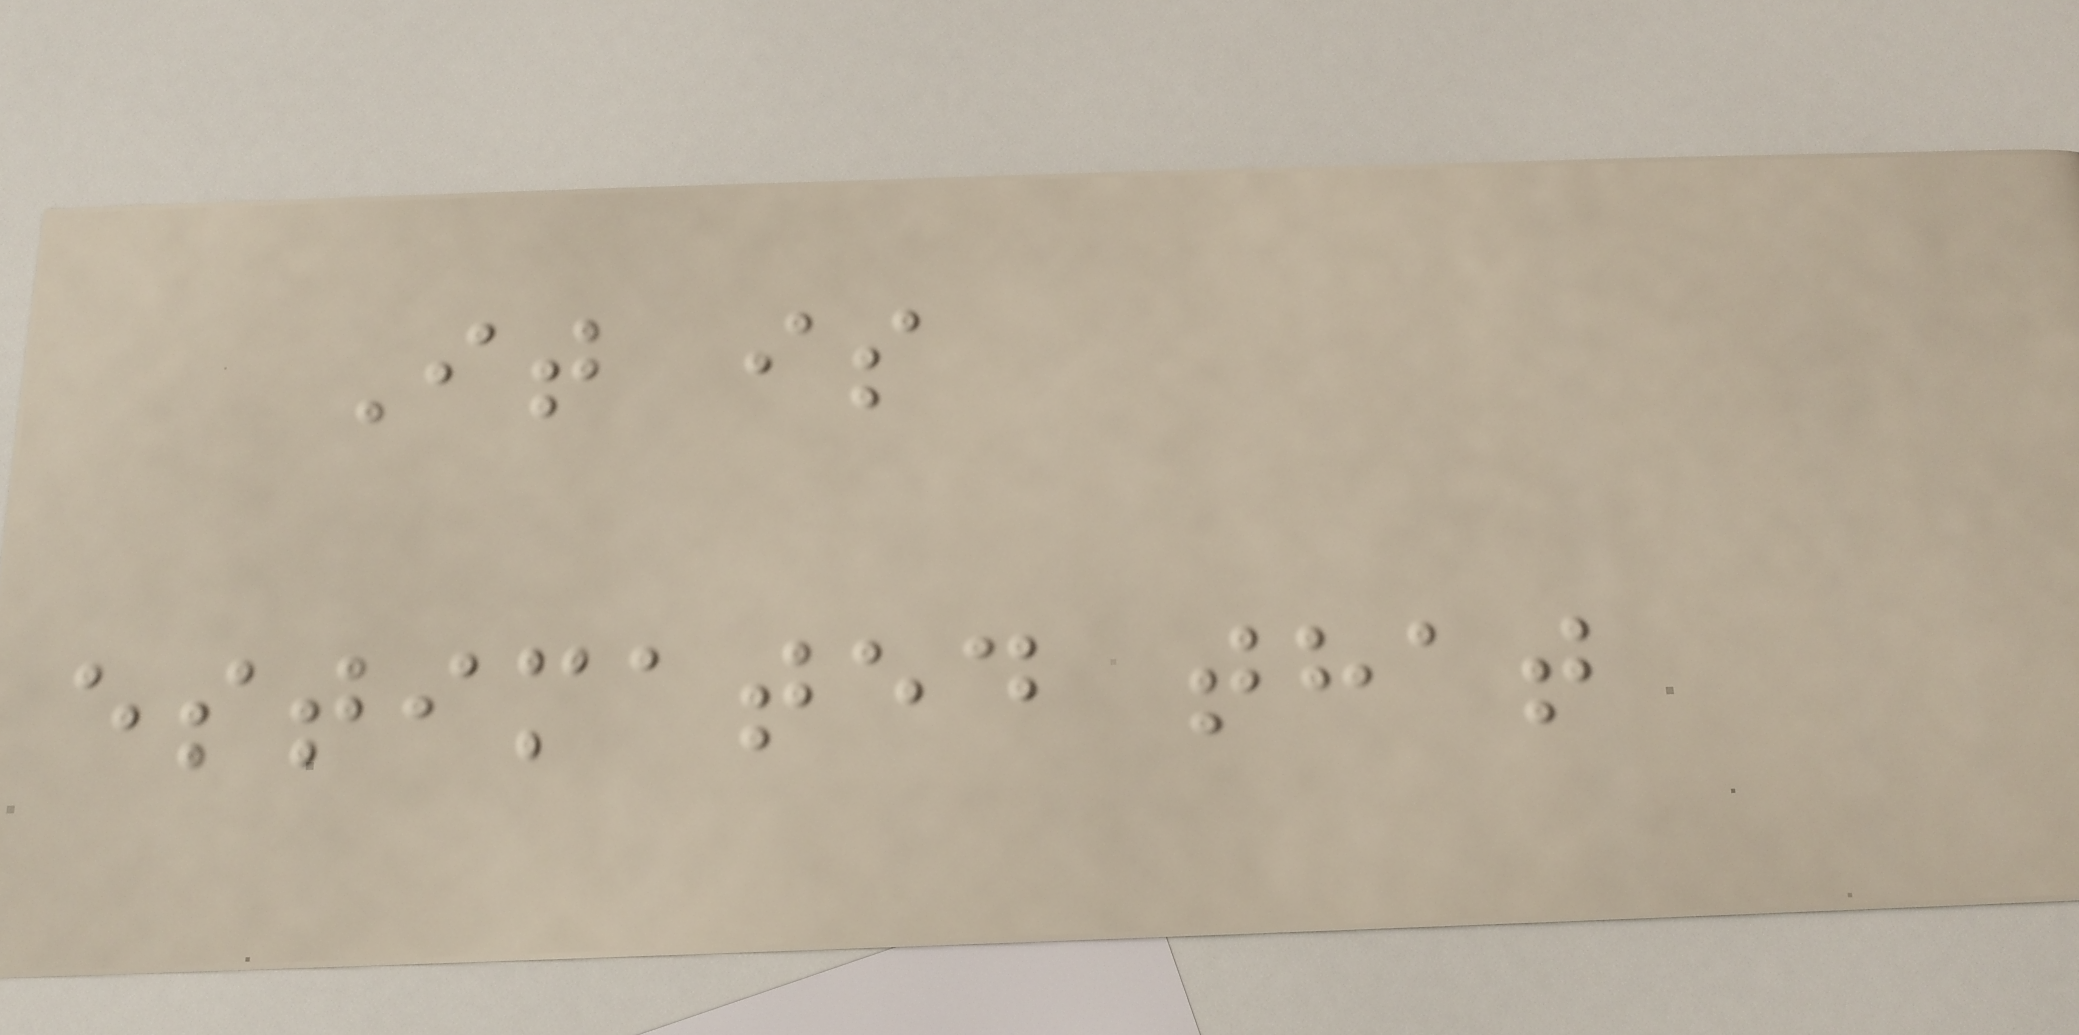It is
estimated that
